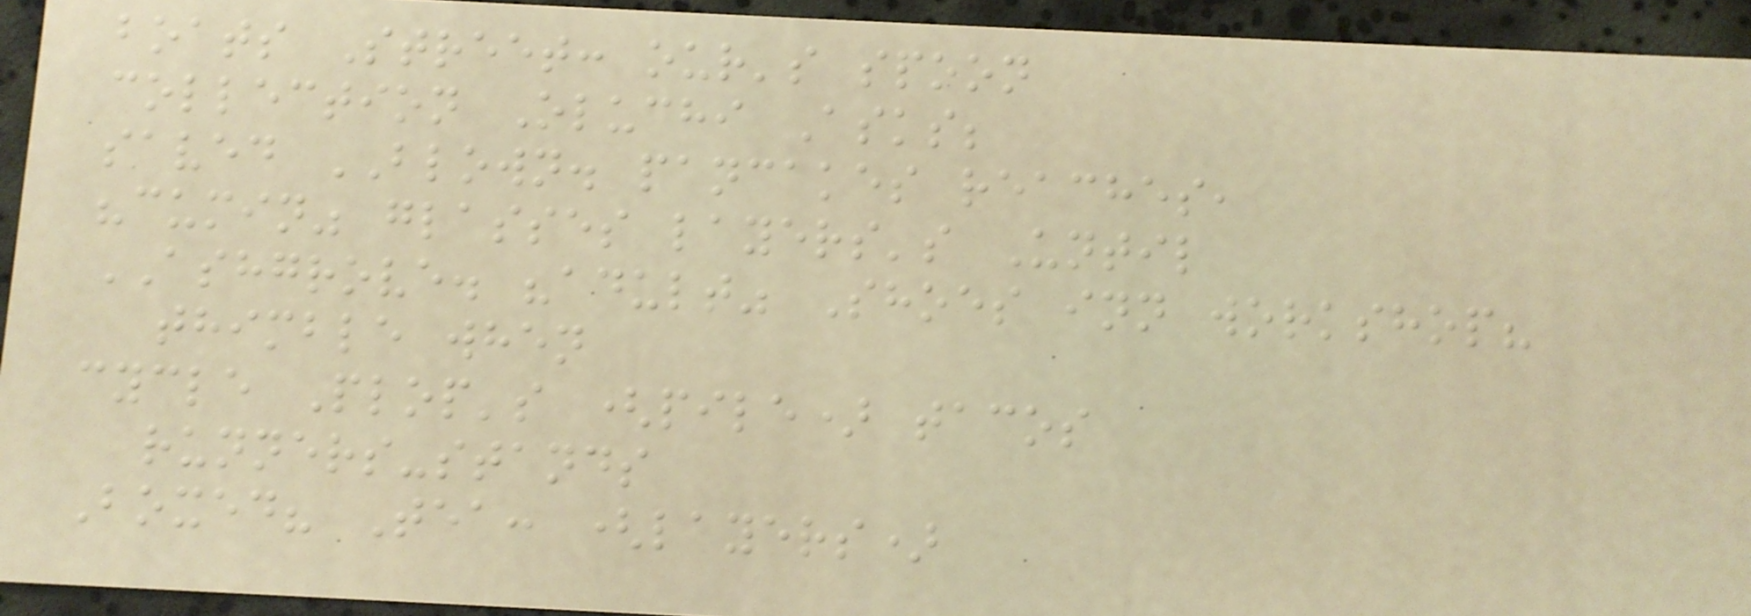boats Street: our's spoon
collection Oluchi Asks;
saved BLOWN. pancakes reaches,
"cumin" glasses layers's Until
ASHGROVE. "adult" Shoes inn workshop?
thimble when
cycle Plop's (pile) tacos
runners-stands
Boxed? Tea: (layers)
